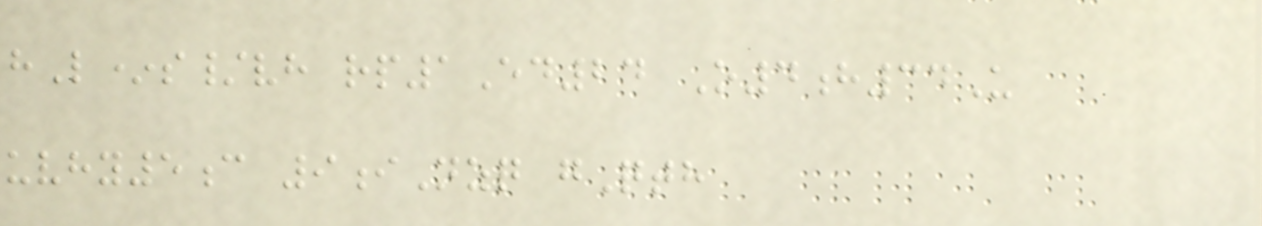hL*s/vh rp1Ed24 O4h34U
uvhy5c 9iNzq gQth
